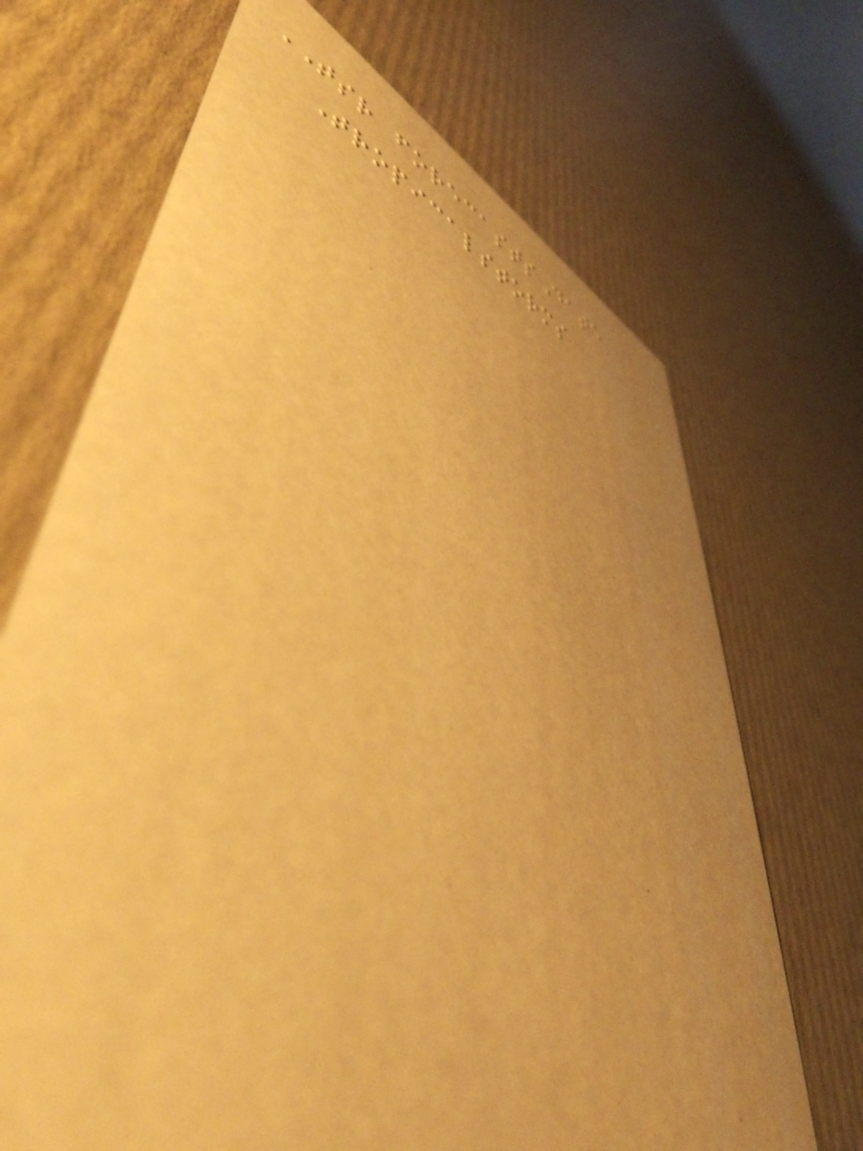TSR forecastsDate
Tropicalstorms
